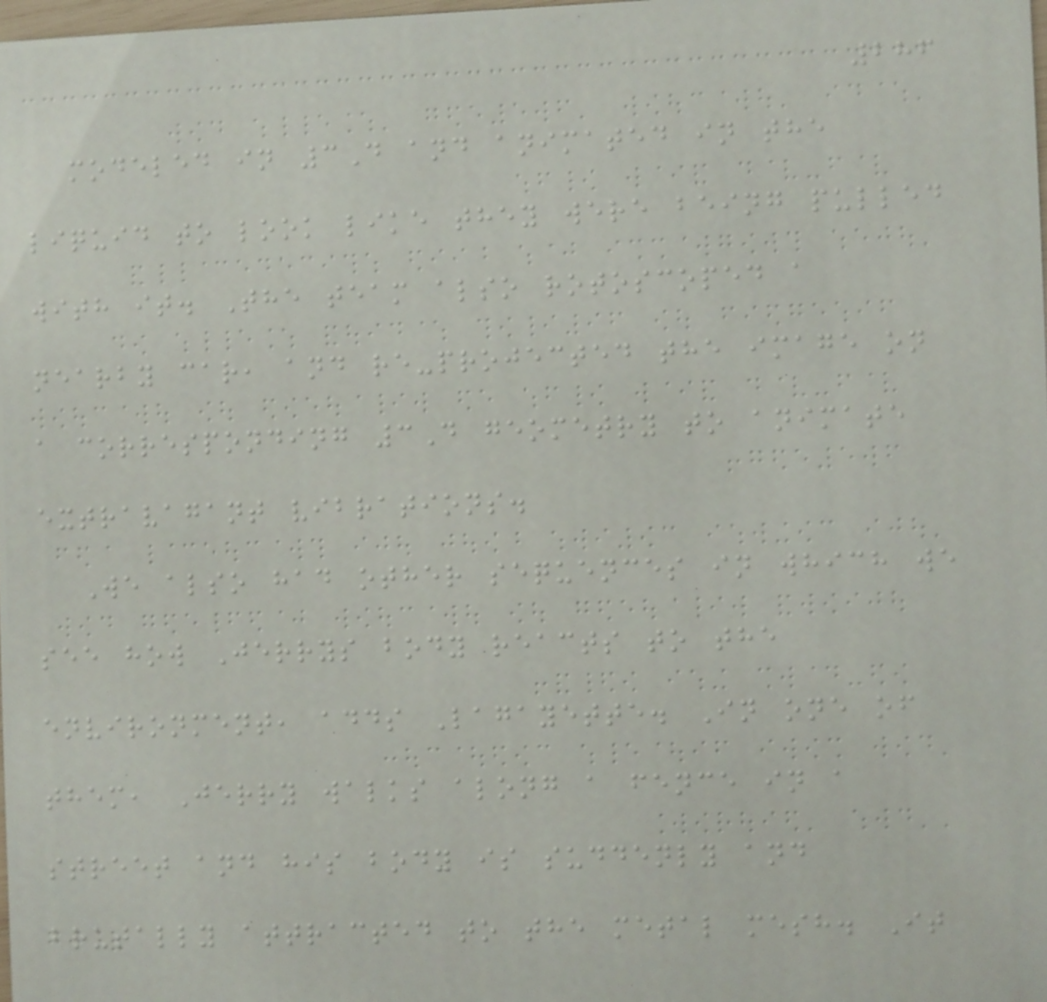286
modeled in 3D and animated in the
liquid to look like they were being pulled
with it. The team also rotoscoped a
nearby car, and re-projected the image on
a corresponding 3D geometry to animate
extravagant vibrations.
We also had other sequences in which we
see how Jerrys body reacts to the
environment, adds Lagayette. In one of
them, Jerry walks along a fence in a
street and his body is suddenly and
brutally attracted to the metal mesh. It
